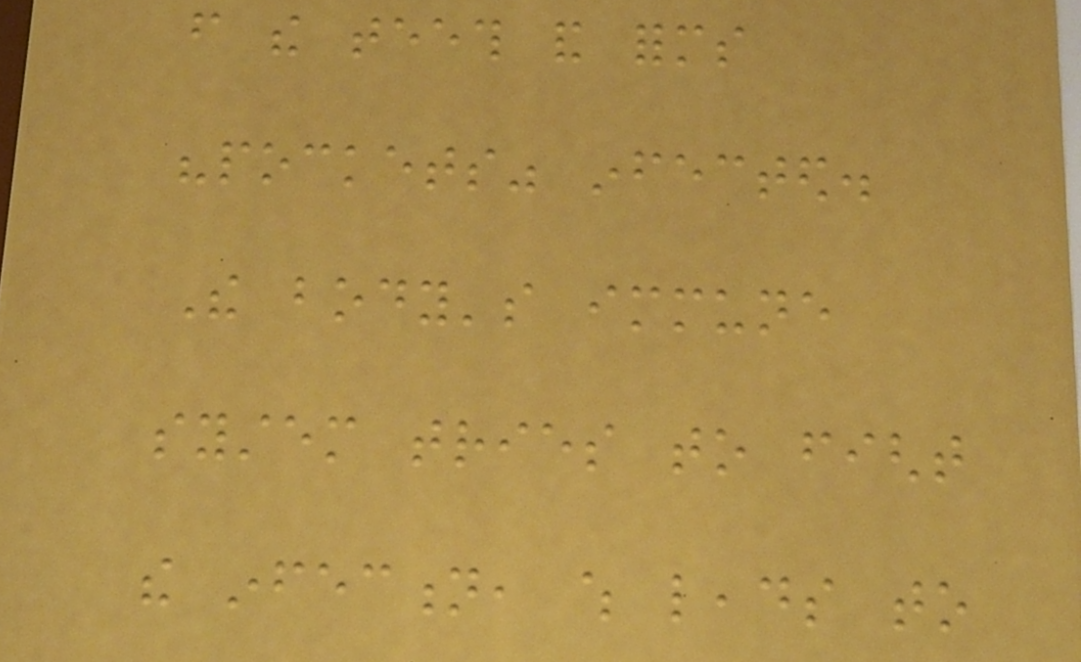from the teeth and forms
"pockets" infected.
The body's immune
system tries to fight
the infection, which leads to
